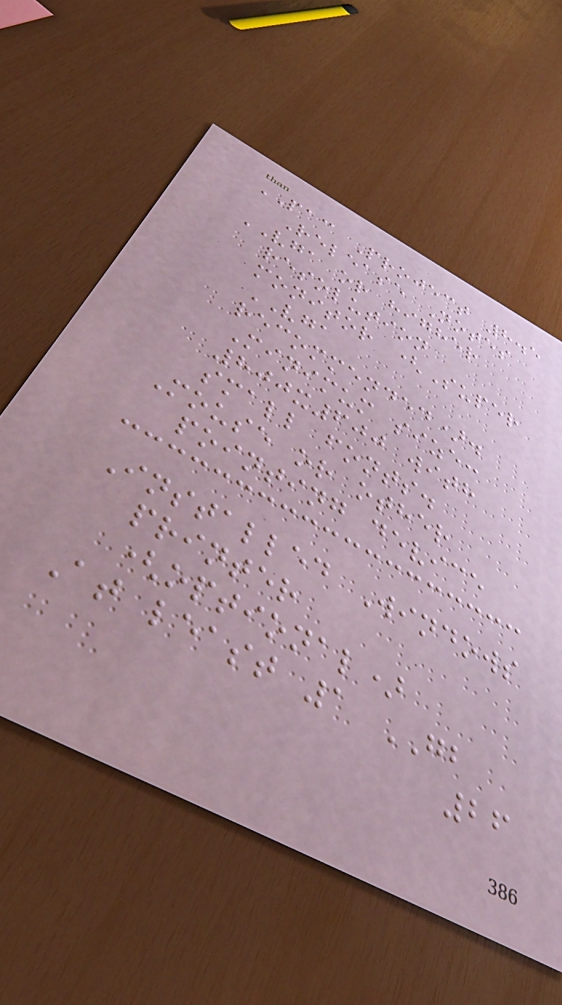PAC Project 8.5
Release Notes
VGA or higher
resolution
monitor (Super
VGA
recommended).
Minimum size:
800x600 with
small fonts.
Mouse or other
pointing device
Installed Windows
printer
(optional)
At least 1 GB
26
